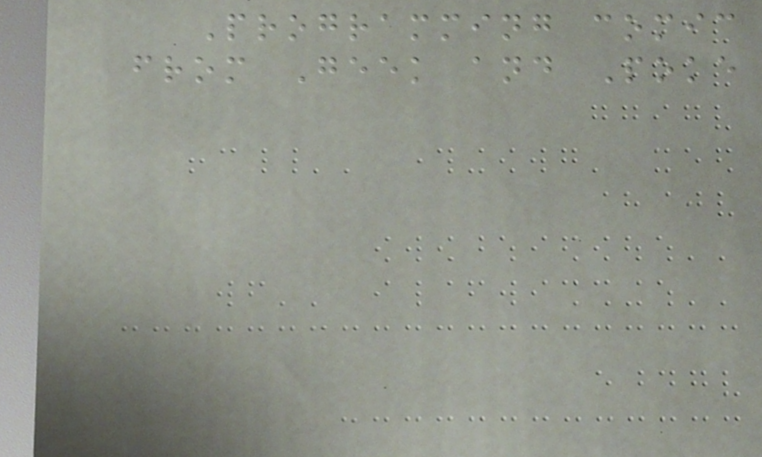Programming comic
from Geek and Poke
